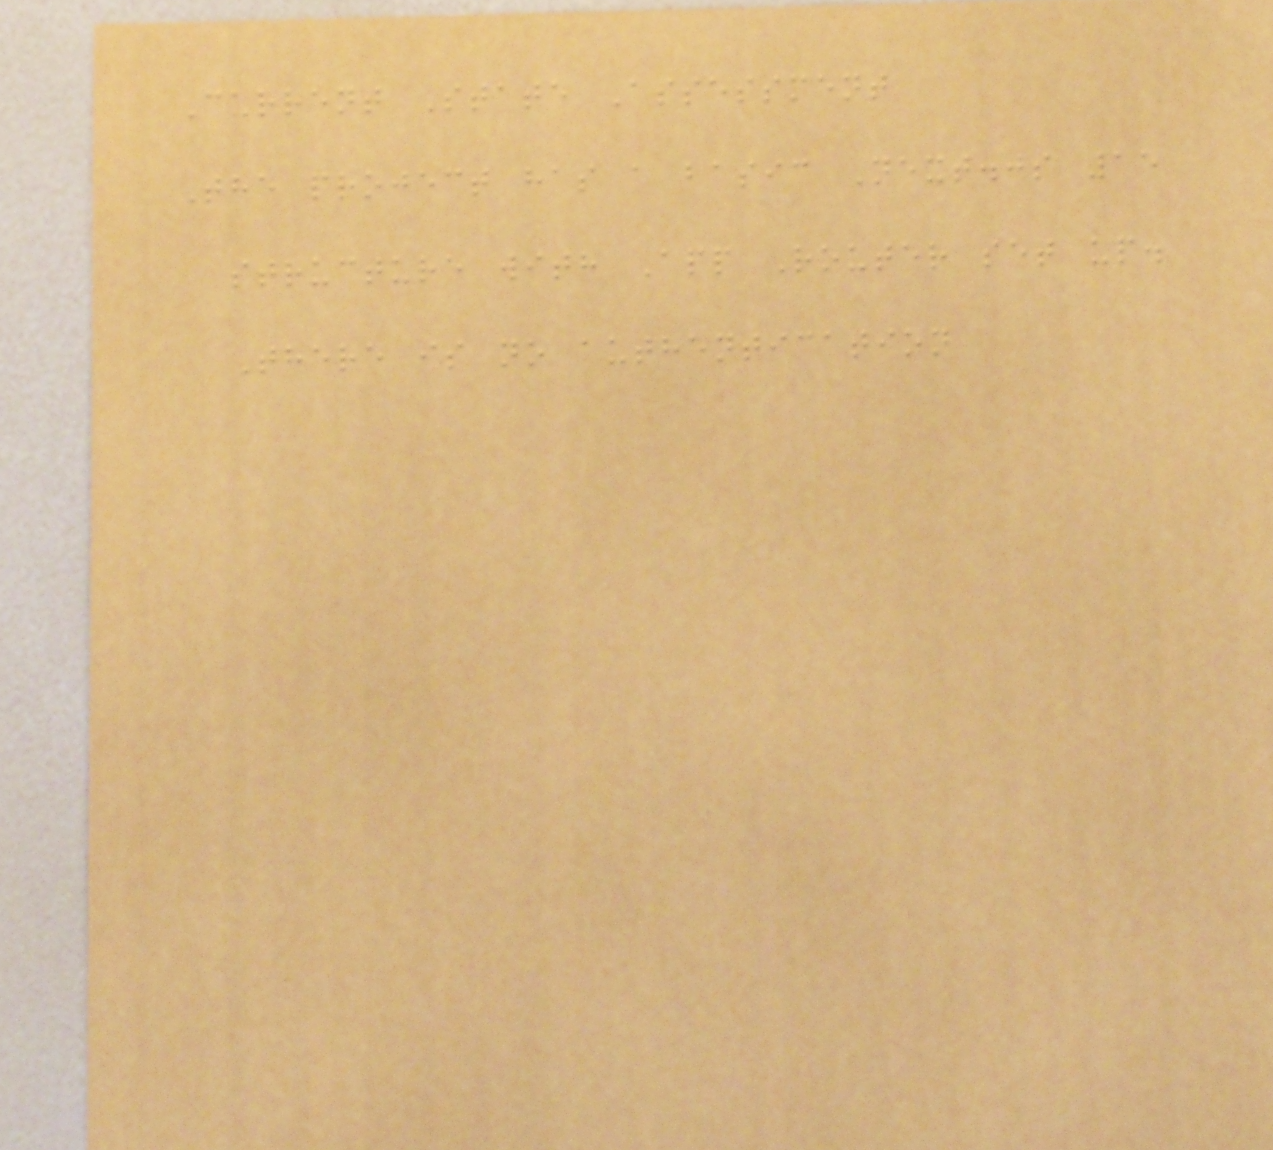Current State Assessment
The project has a basic Next.js 15
structure with App Router set up.
There is no authentication
